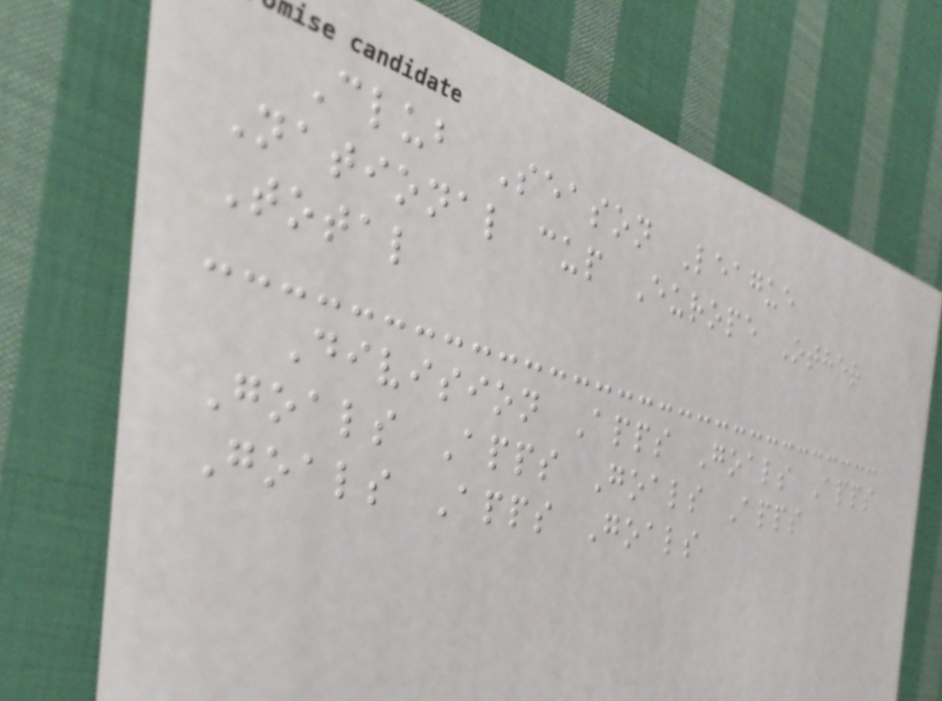Club Season League
National cup Europe Other
Total
Division Apps Goals Apps
Goals Apps Goals Apps
Goals Apps Goals
